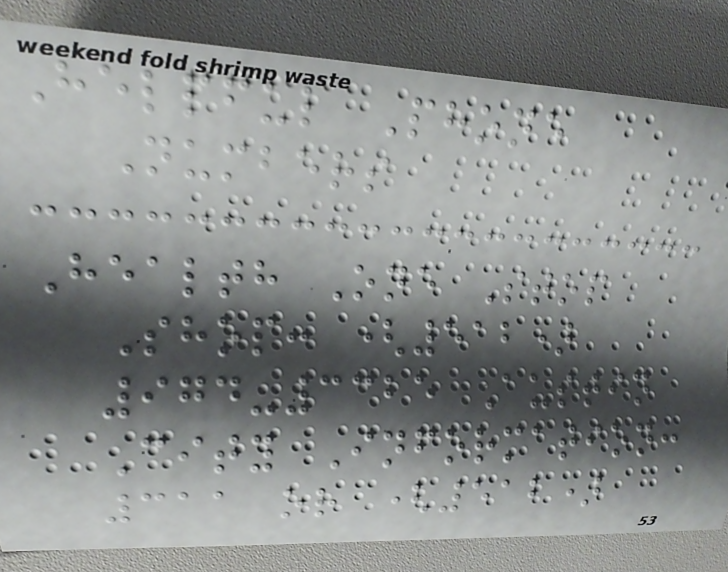Helpful Phone
Numbers
Health One Stop
Shop: (512)
974-3325 Austin
City Information:
311 or (512)
